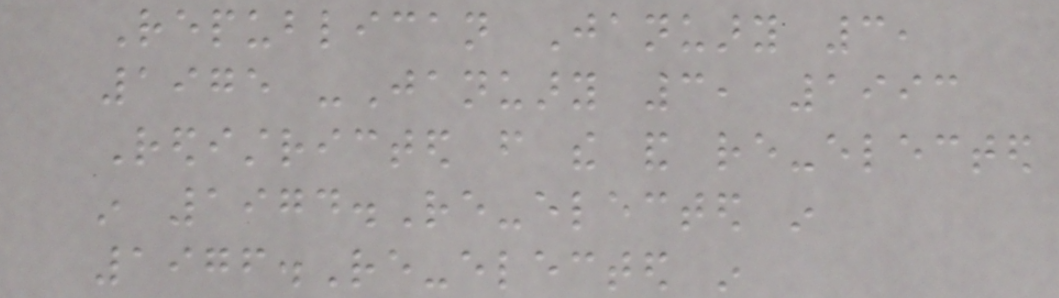Republican January 3,
1975 -January 3, 1993
Redistricted from the and re-elected
in 1974.Re-elected in
1976.Re-elected in
